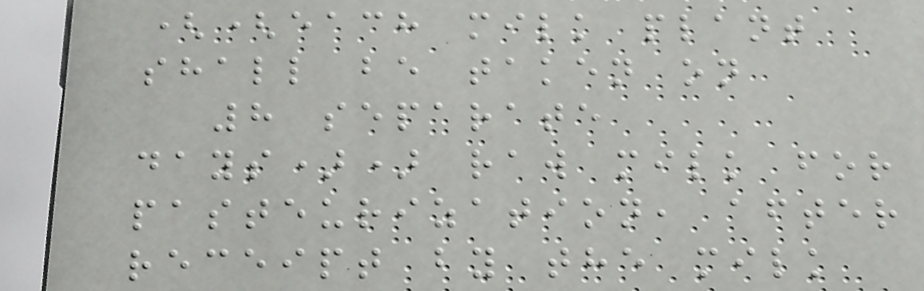((each milk plant
shall be taken on
8 separate
days)) raw milk for
pasteurization, after
receipt by the milk
